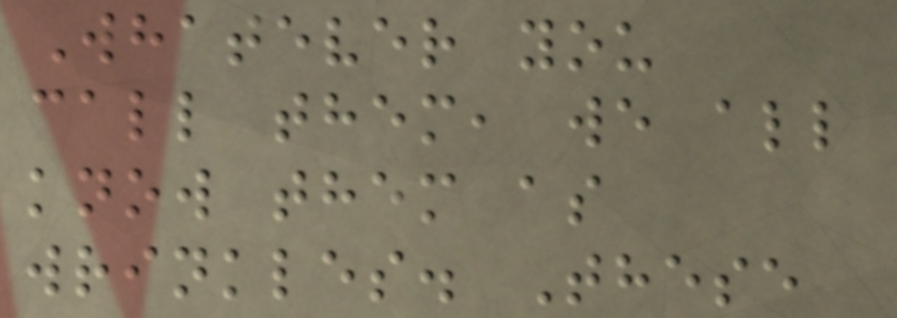Whatever you
call them, we all
know them as
wrinkles. These
